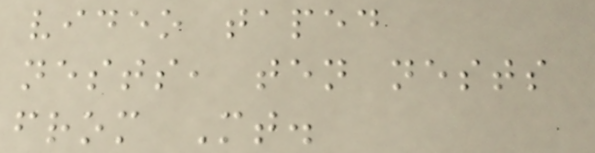video taped
nests, ten nests
from Mt.
